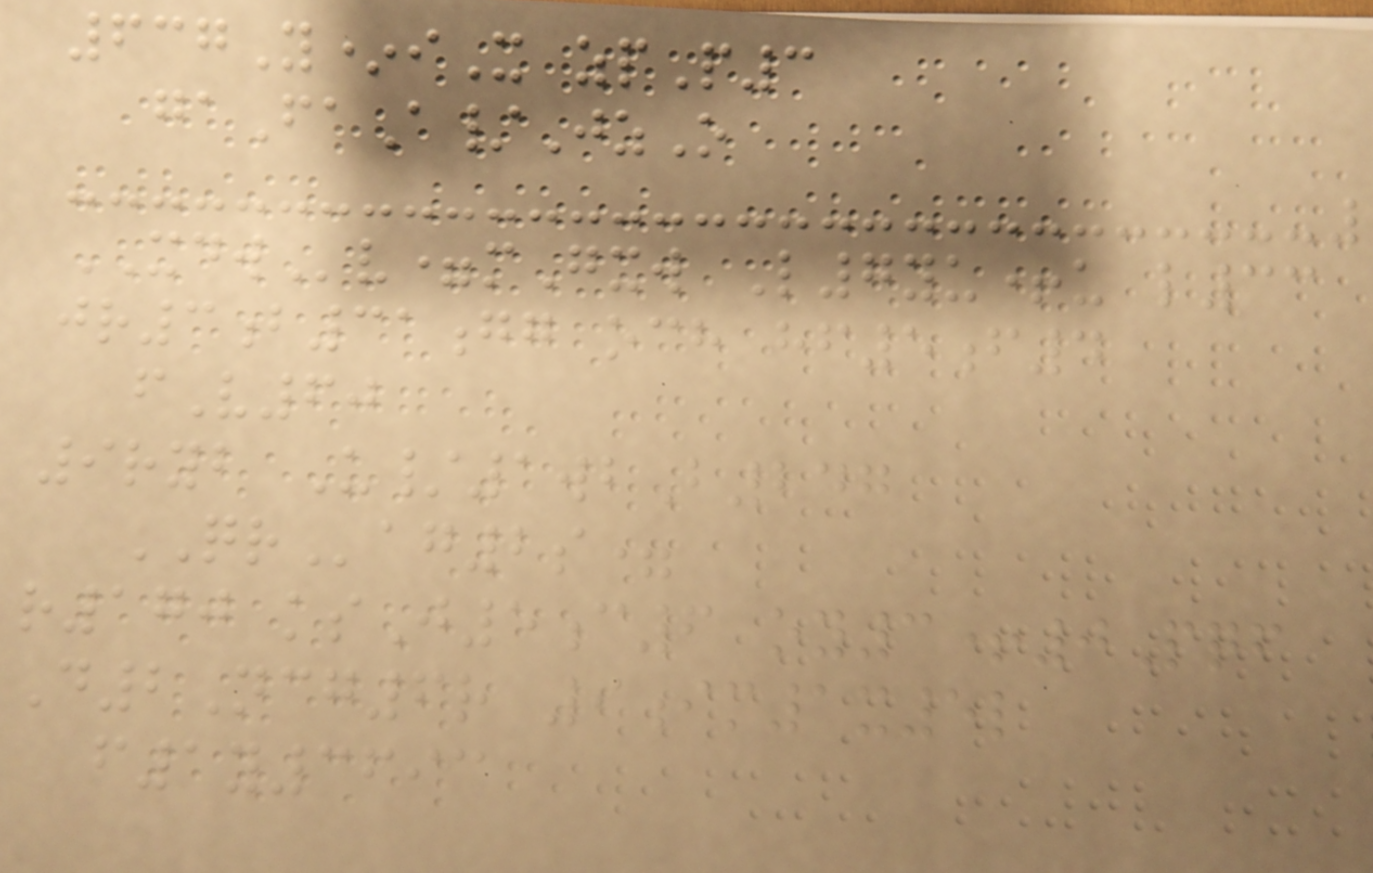637Y*iX zpP3
gaFaA/JzO
XDWv=mGxw L7yu+u l33
jr3b31gg och hf5f4
fV60
9ryb U/1wbB247
QRag2s=
r170 ksJ5c6 oy3+0Pqf
D2Ncg6r 9im1x5l
f1y3693
